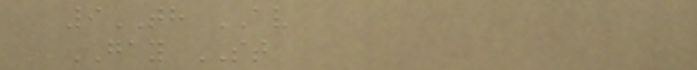9TH AV
GAY ST
